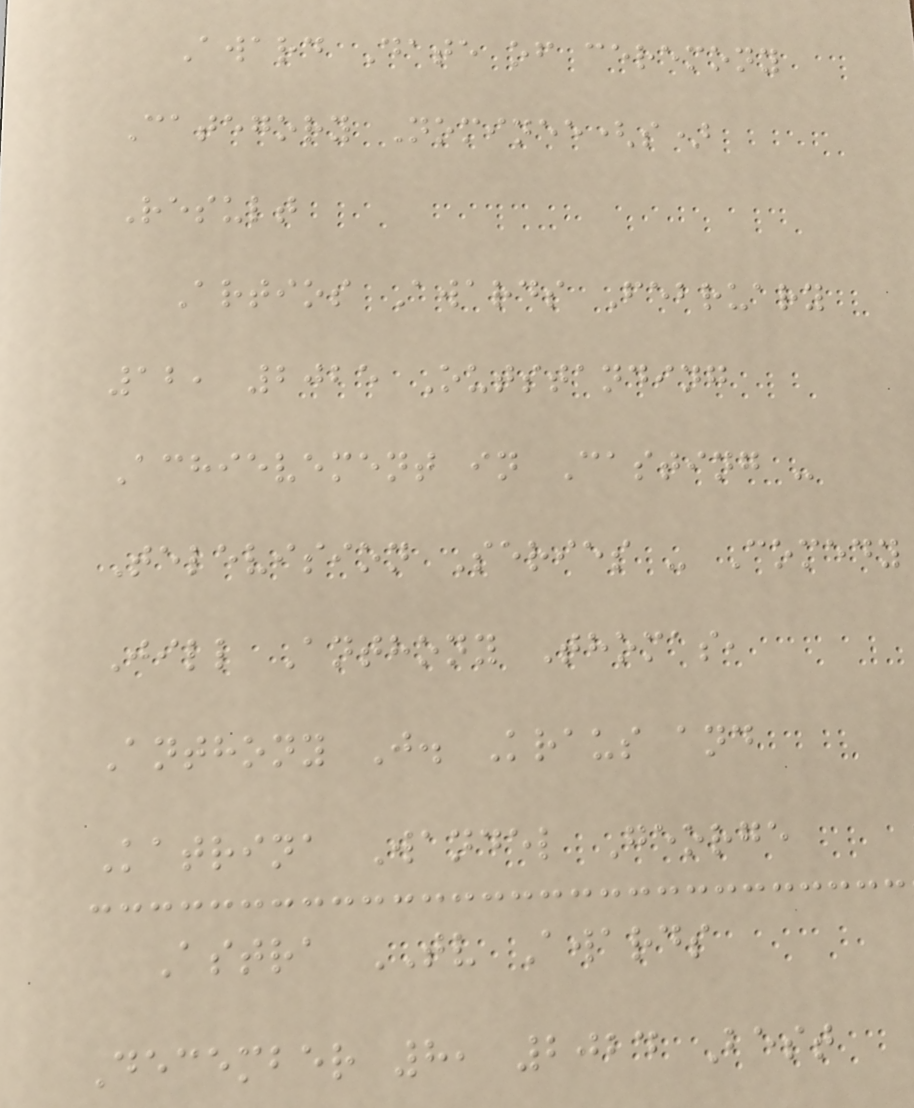Award Date of ceremony
Category Nominee(s)
Result
Artios Awards February
12, 2025 Outstanding
Achievement in Casting -
Television Series - Comedy
Jill Anthony Thomas,
Anthony J. Kraus and
Katrina Wandel George
Astra TV Awards
December 8, 2024 Best
